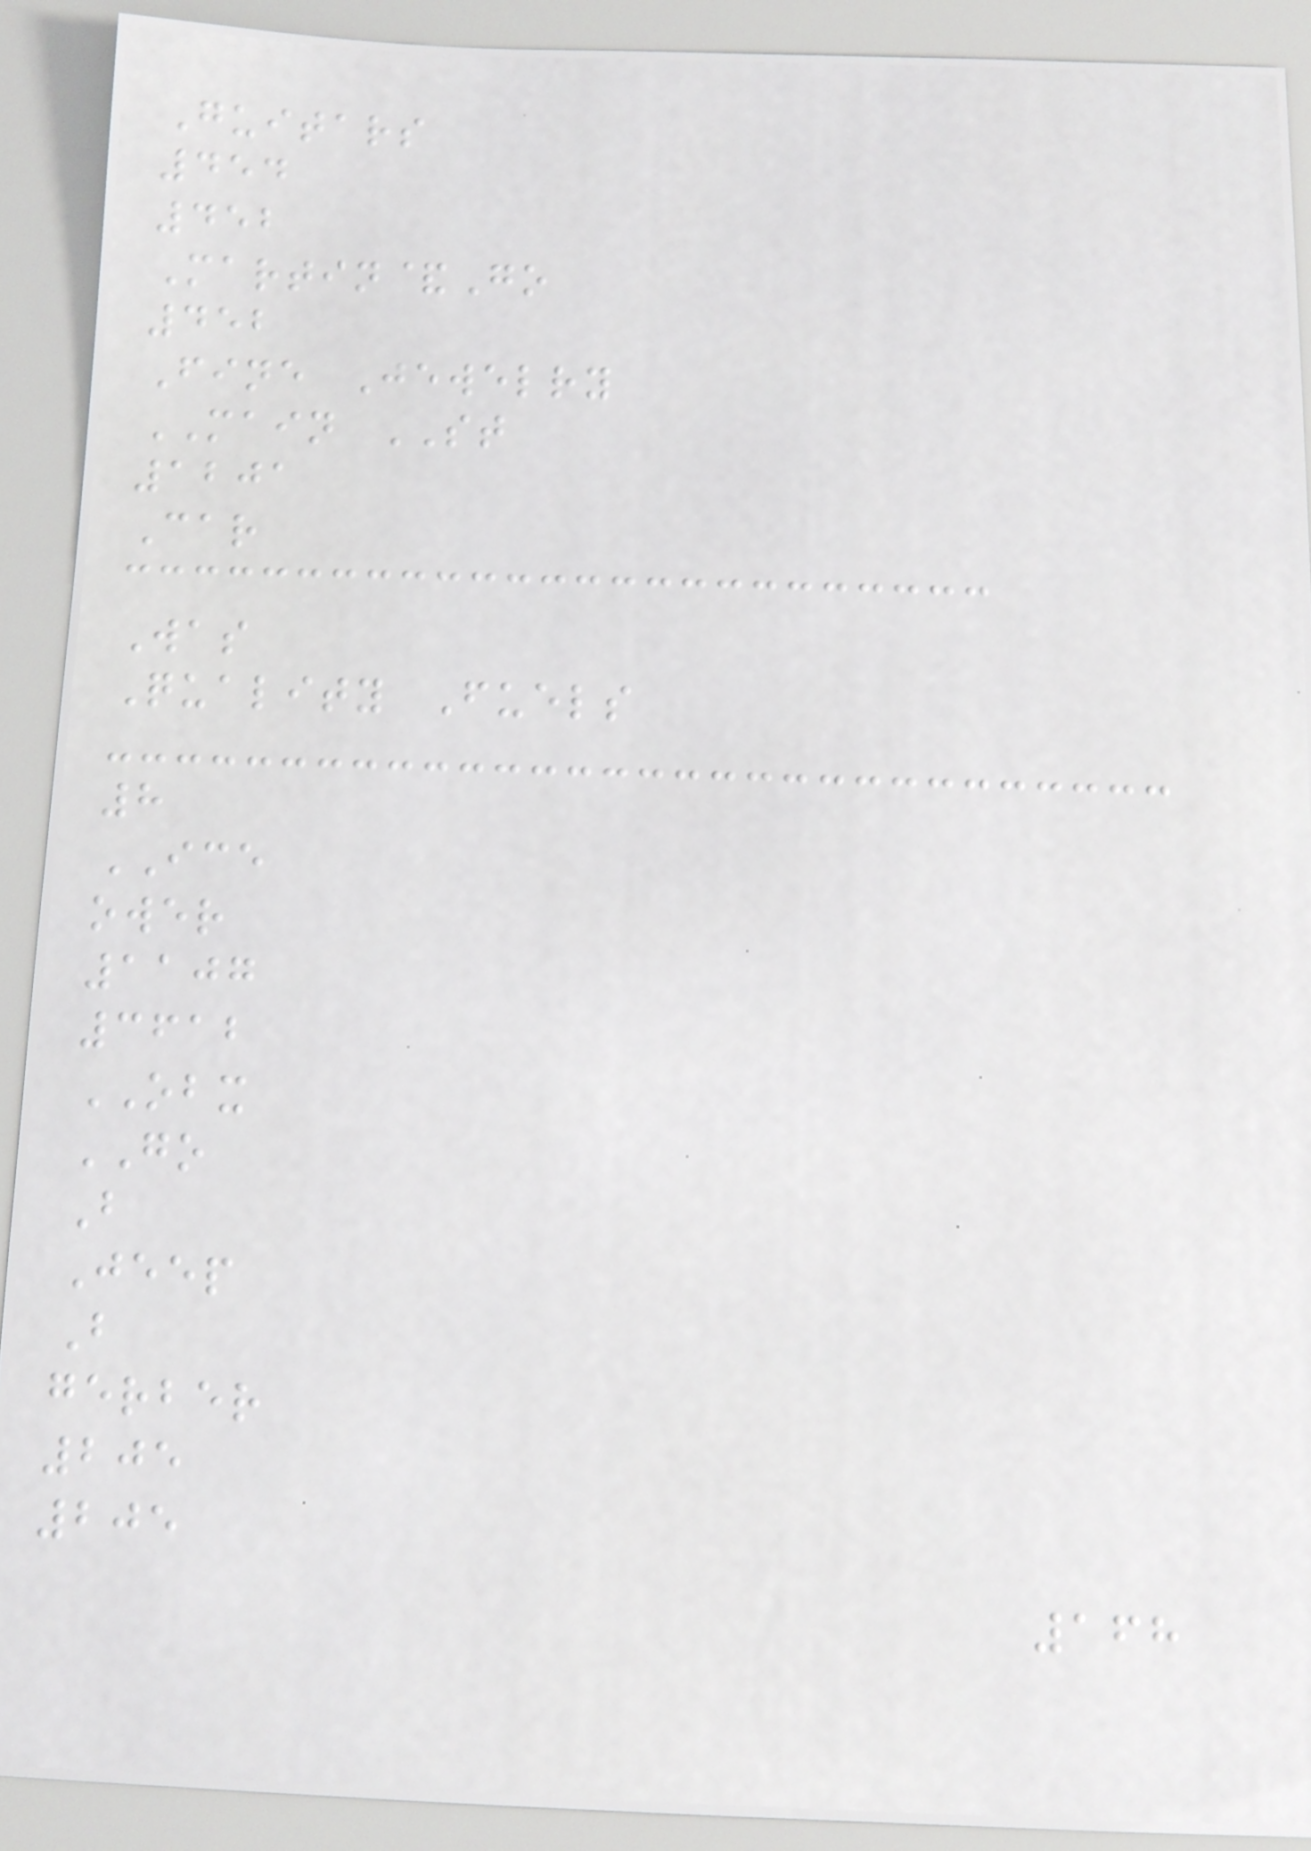Guitars
454
452
Martin&Go
452
Fine Jewelry
MAIN ST
1201
Car
Was
Quality Fuels
8
ICE
ower
1107
3612
OBX
GO
B
Jeep
B
gerber
205
205
168
